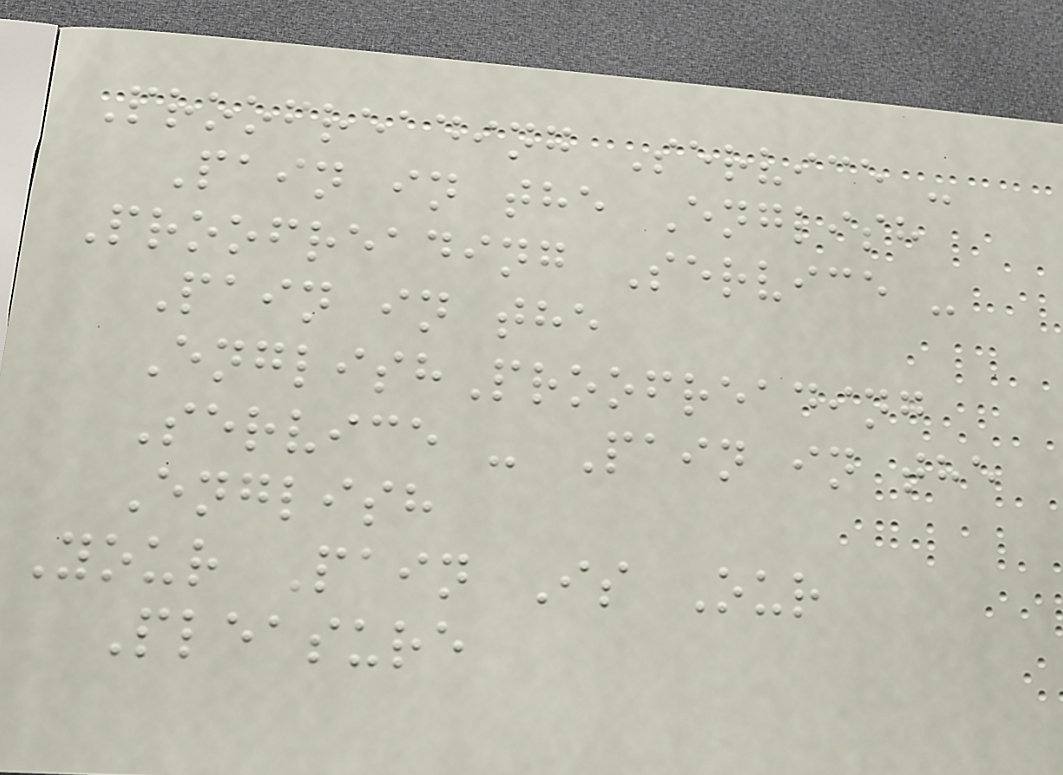Proofreading Service -
Pain in the English
Proofreading Service -
Pain in the
EnglishProofreading
Service - Pain in the
English
Your Pain Is Our
Pleasure
